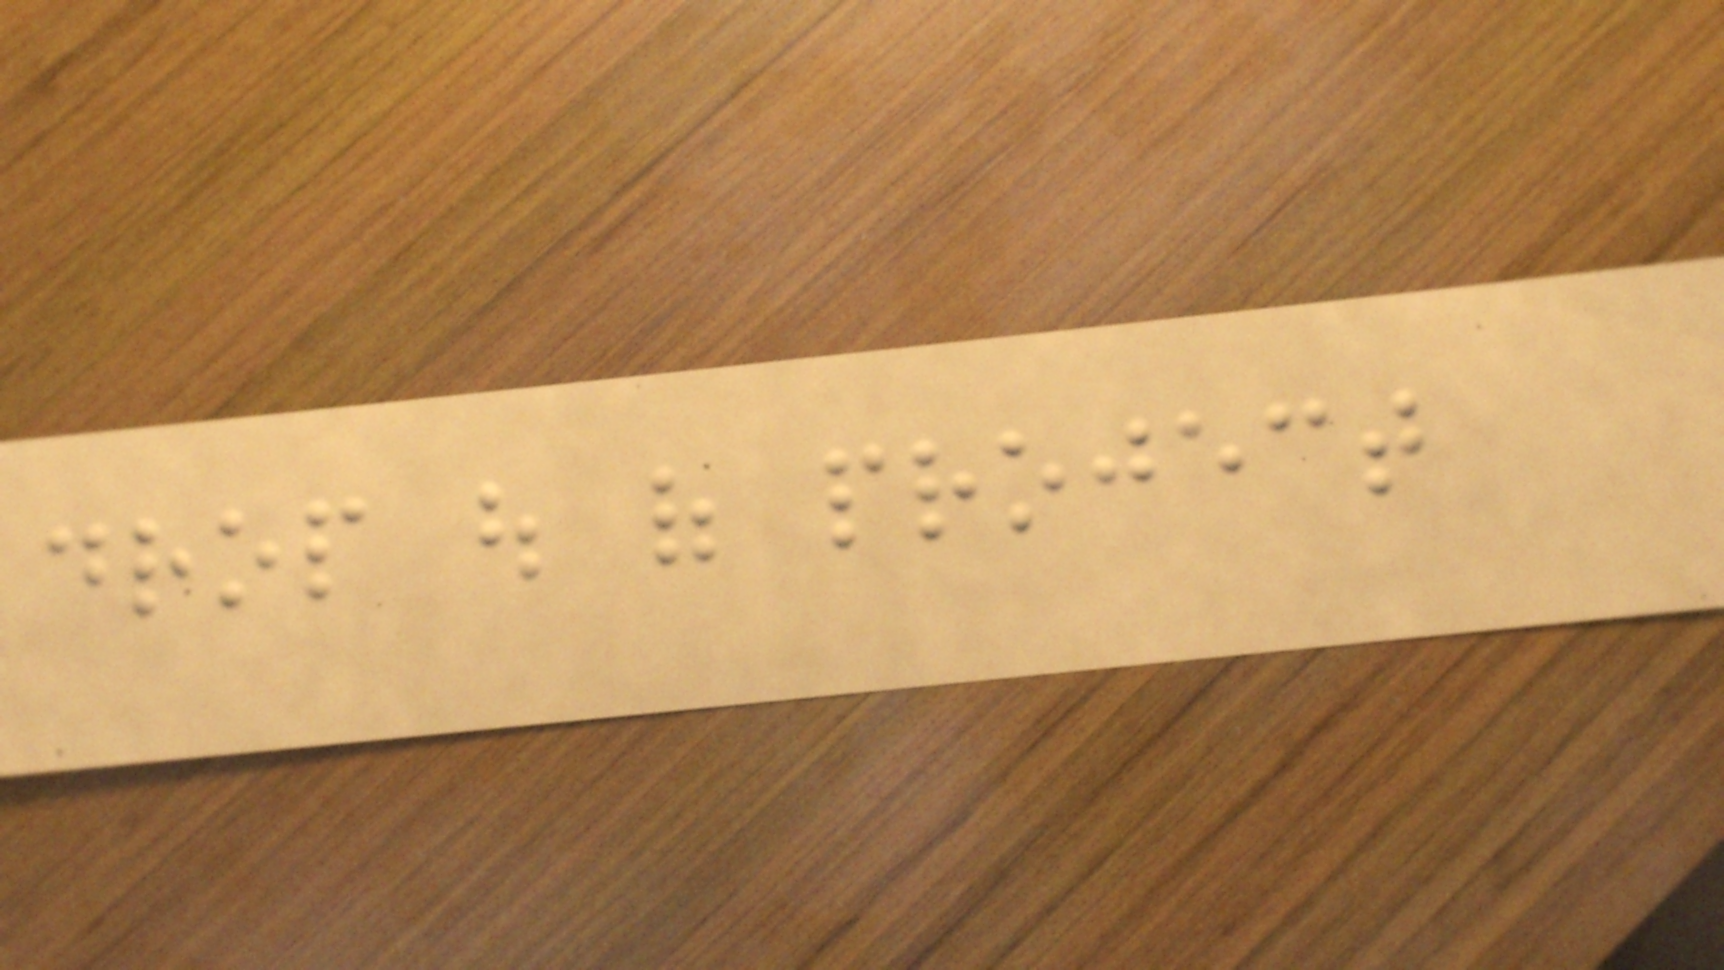drop out of project
